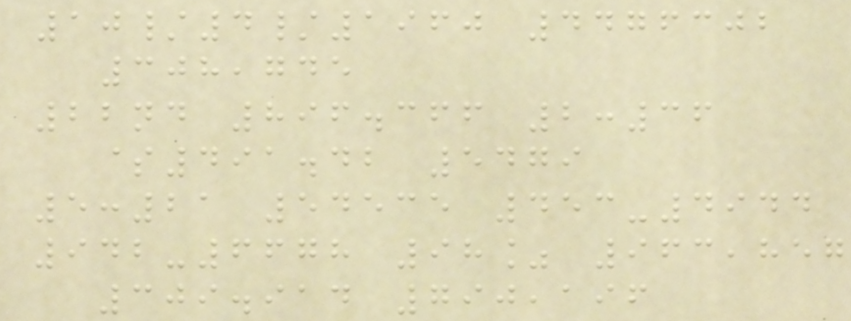10/4/1960 4476302
308,745
22nd 896.366 2:36
$491.42 5479
5:21 54535 453-4944
942-6678 98% 963,857
309.914 790,196
